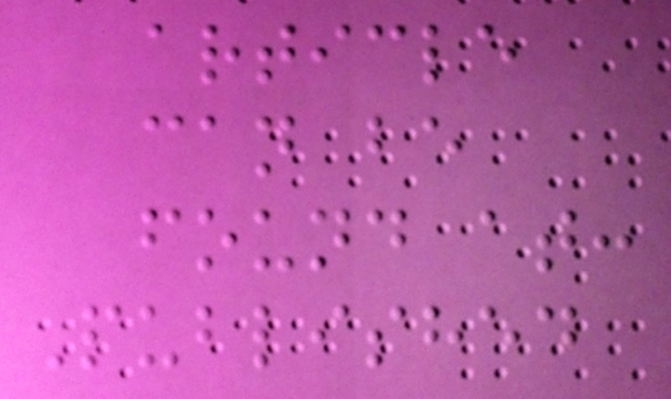article
can be
found at:
Published
